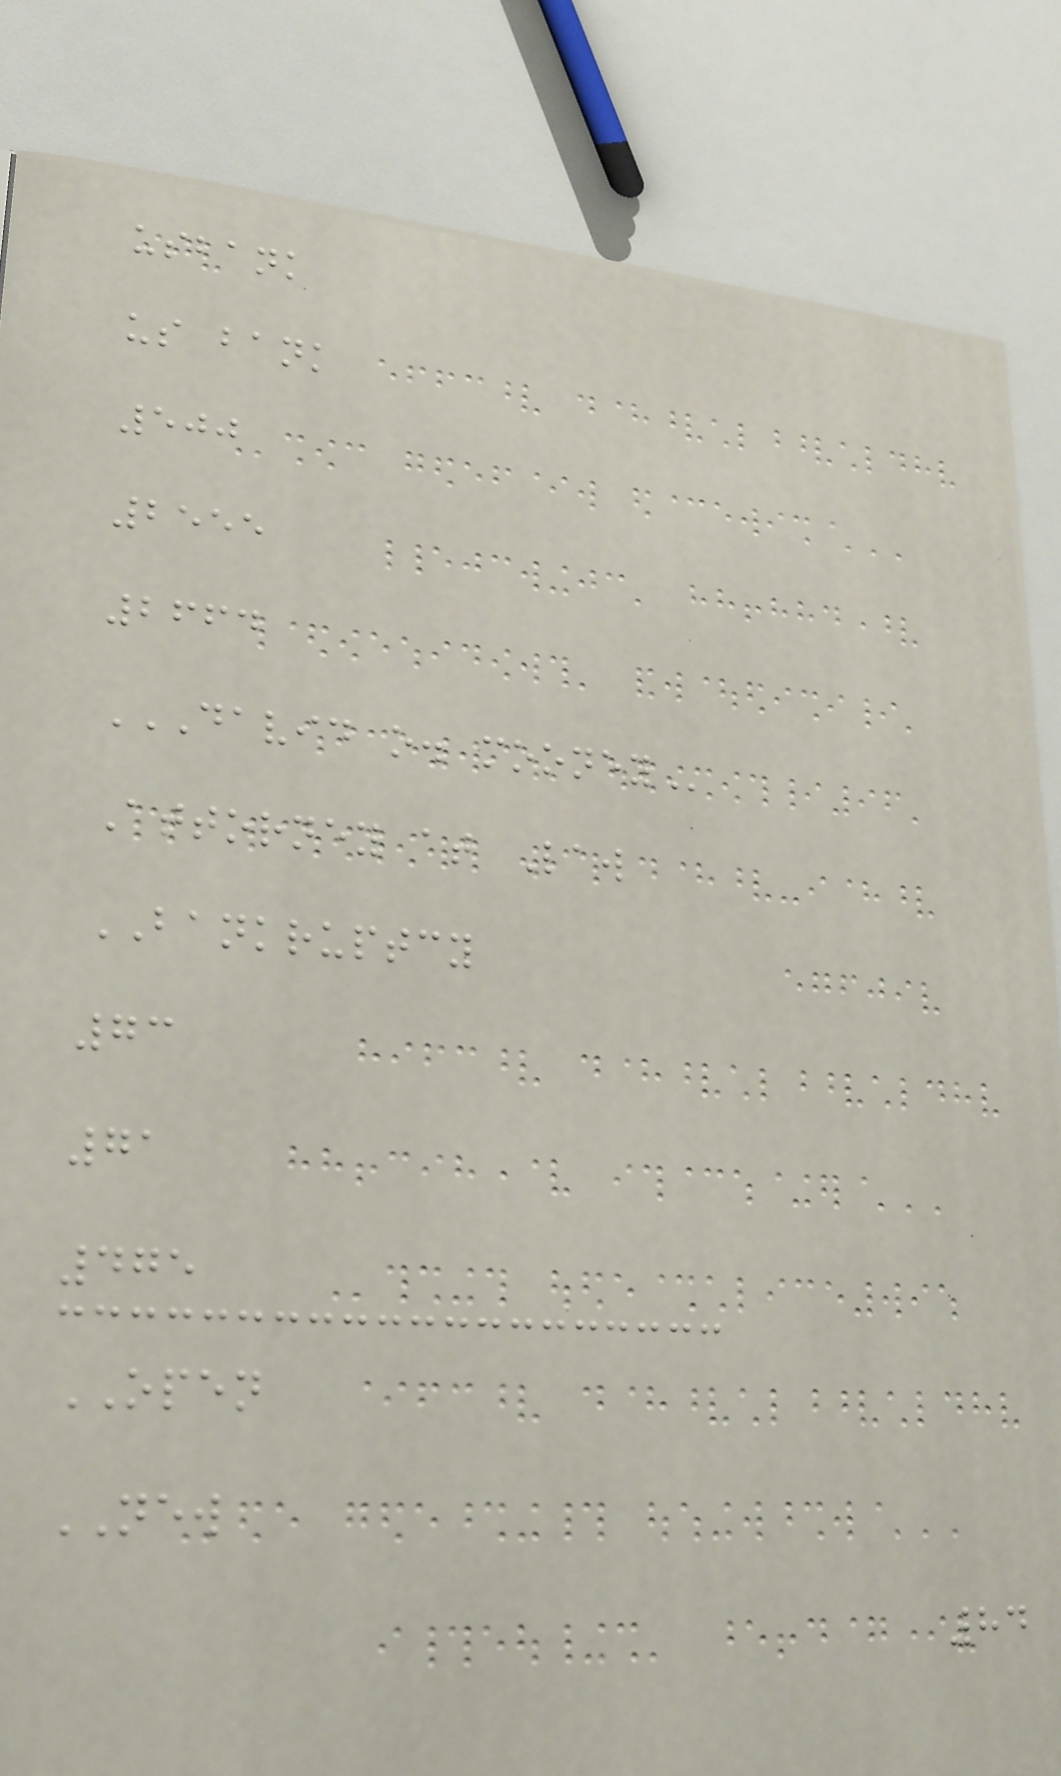usbank
us bank
500
2555
2664
DAVID O. MOONEY
Attorney at Law
BANKRUPTCY
73
71
475
OPEN
NEW
84
